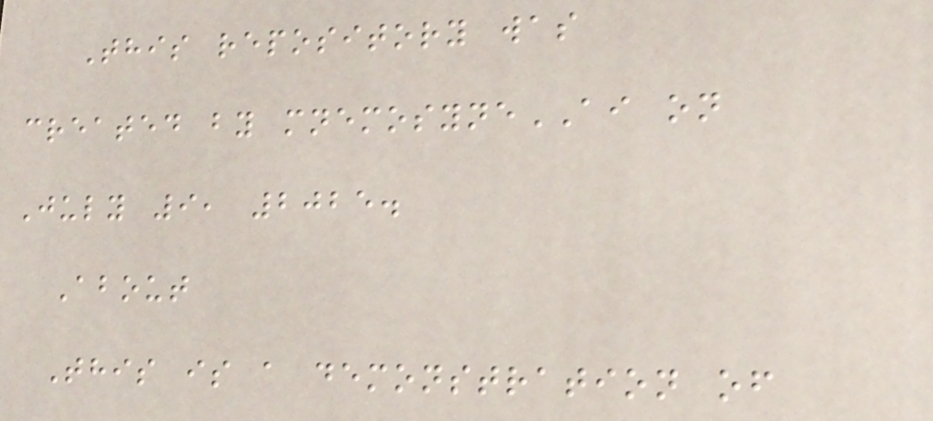This repository was
created by mnemosyneAI on
July 9, 2025.
About
This is a demonstration of
